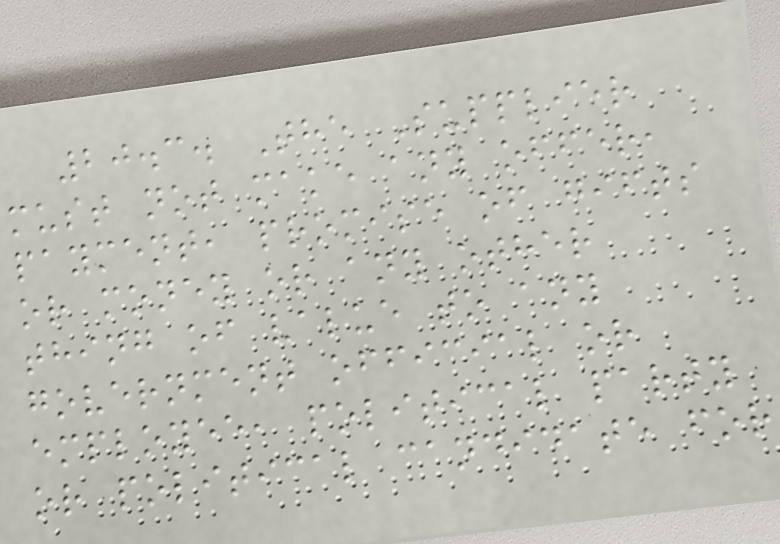20.3. The Supplier
must not make any offer,
payment, promise of gifts
or money or any other
thing of value to any
government official or
employee, political party
or political candidate for
